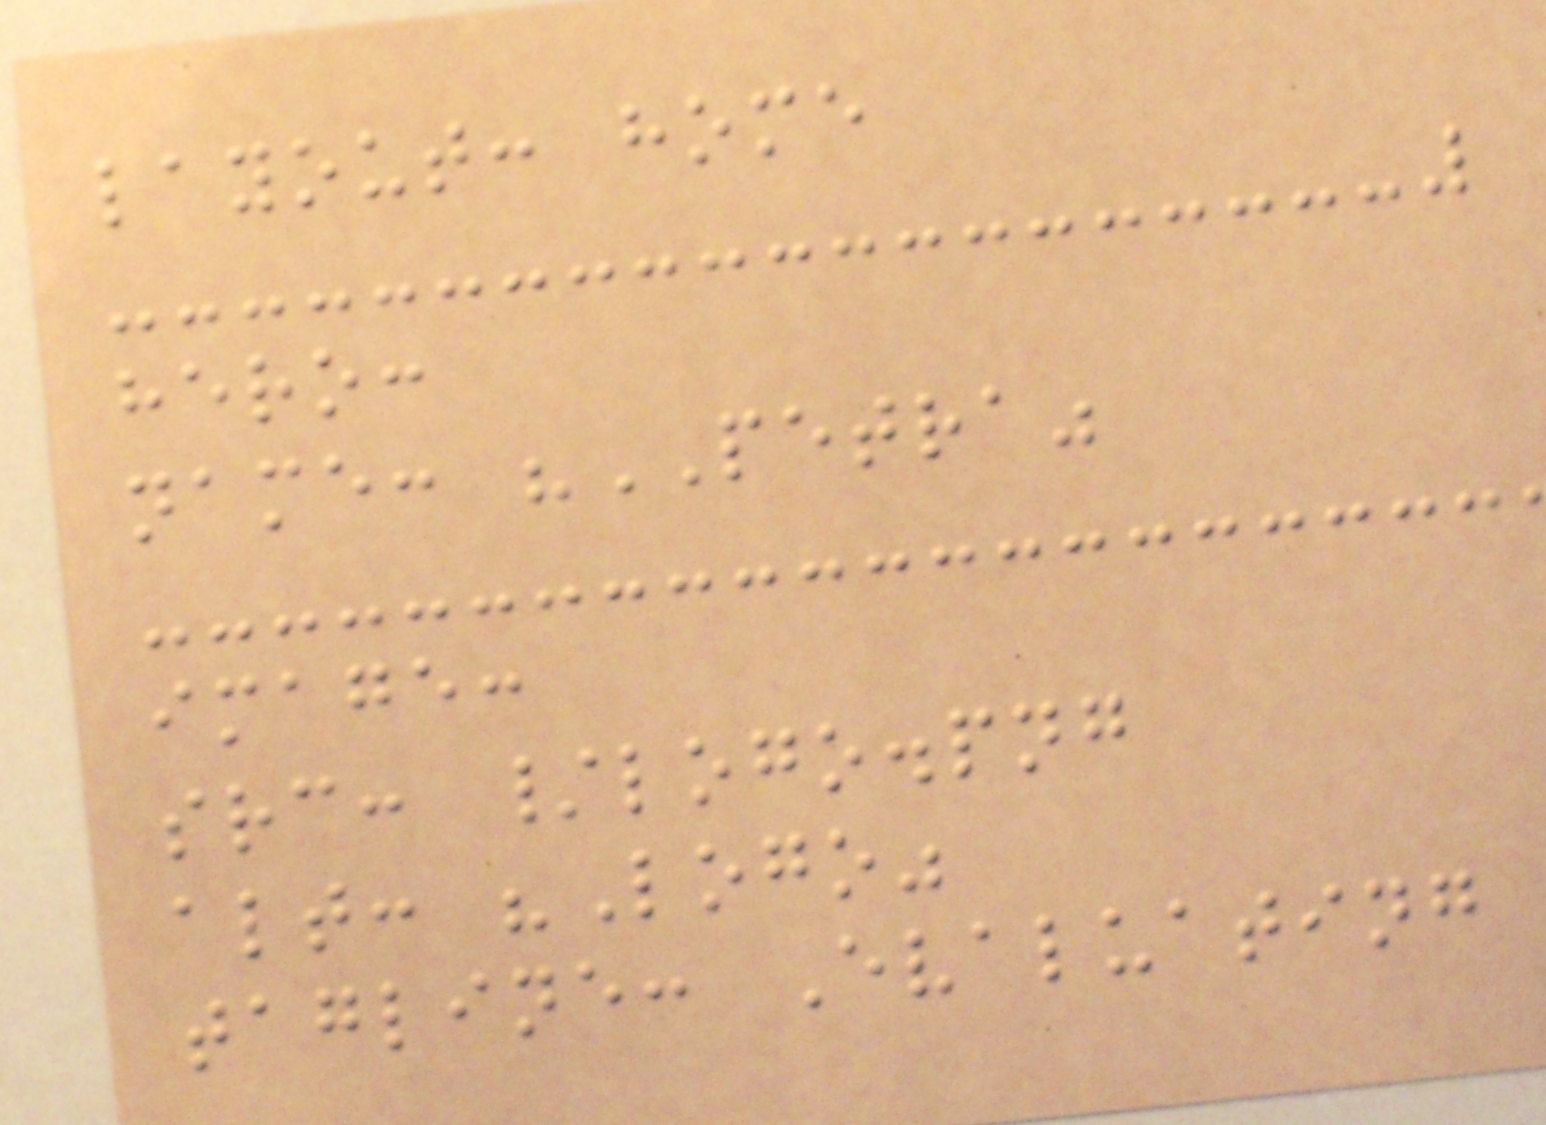layout: home
hero:
name: "PETRA"
image:
src: /logo.png
alt: "Logo"
tagline: Evaluating
